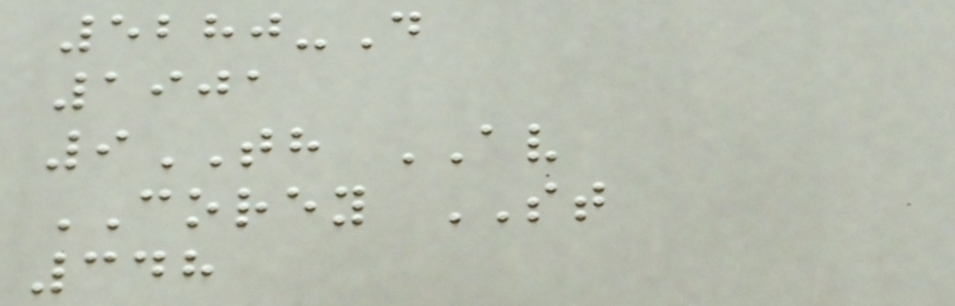5280-D
1901
9TH AV
COREY ST
348
